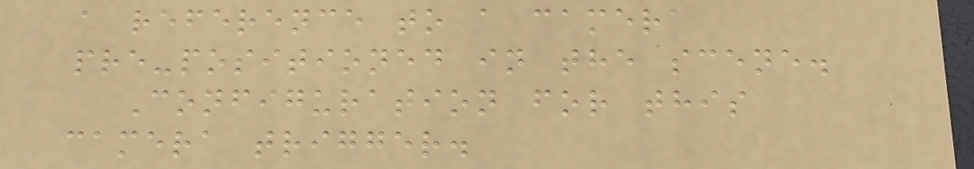a reference to a camera
pre-positioned in the scene.
Configuration for this
camera trigger.
